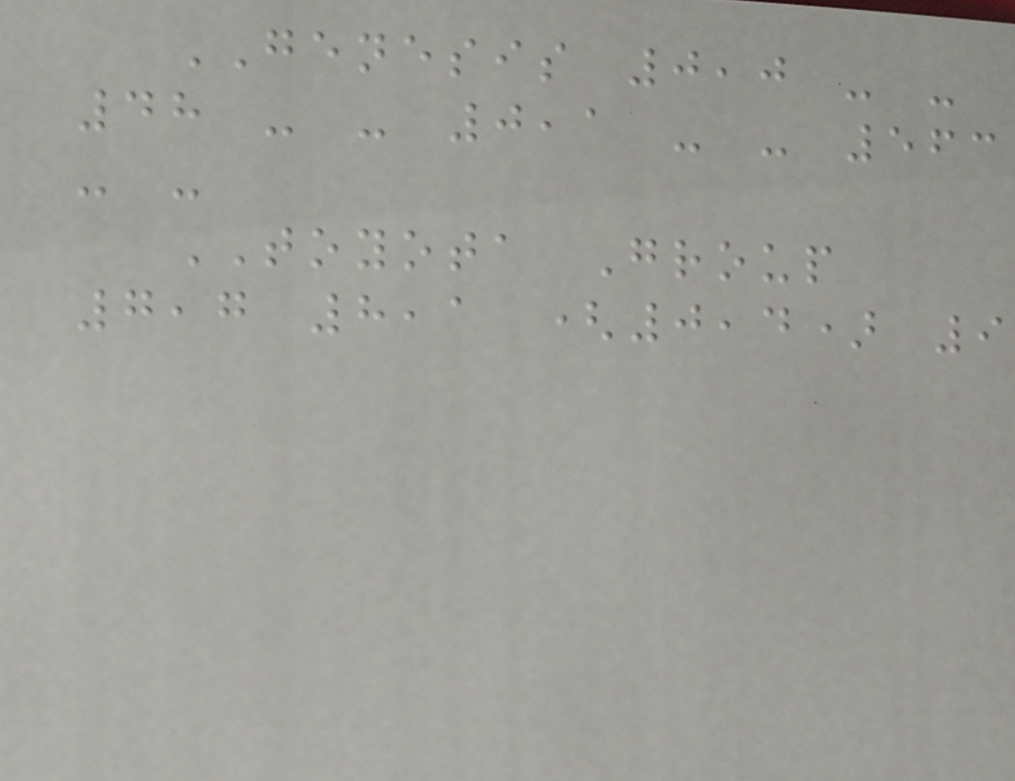GENESIS 0,0 - -
48 - - 0,1 - - 563
- -
TOYOTA Group
7,7 8,1 (0,4) 9
